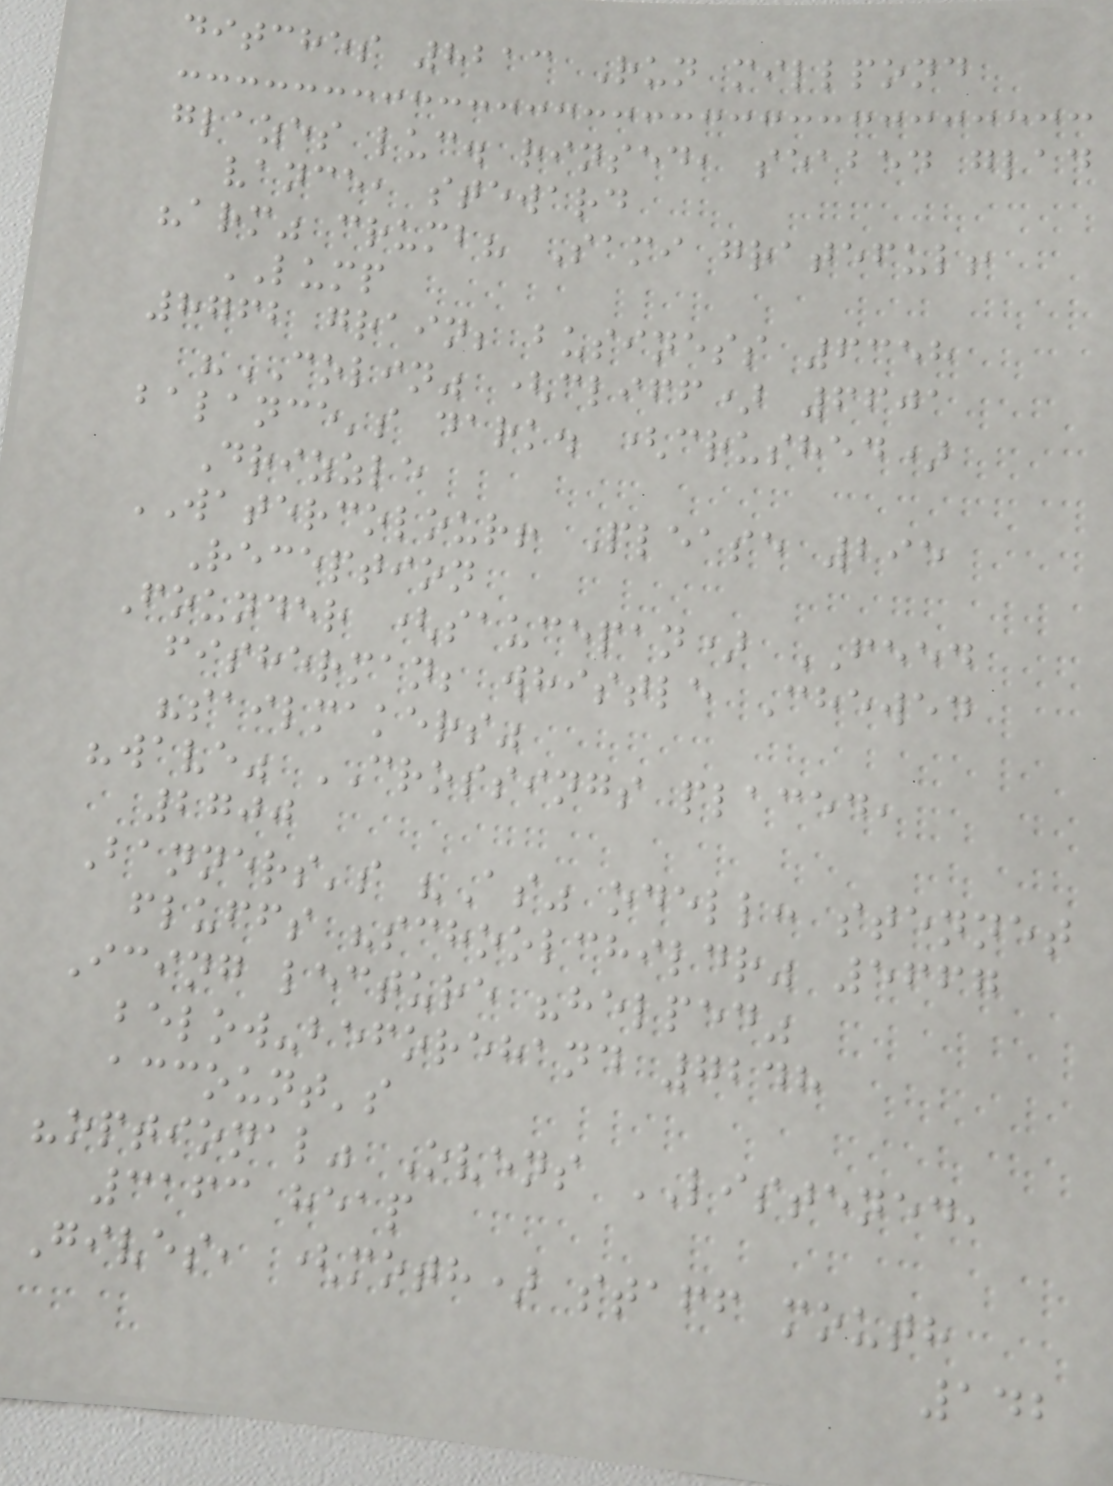ditches 8213 Run millpond
glazes luc. rinsed, seabed glad
vance, steward
"arm" crumb? Sami grateful!
LUMP
8762 grain; business 6358
"COLIN" (cliff) 6601
balance's dark. (crushed)
Drizzle
WATERCOLOUR! Please 295
Reception
Founder (saucepan) FEED
fisherman; whistle Chewed
"sailmakers"
"wave" CROSSINGS placed,
2700
Banners's "As" odell: stennet
fluffs "schoolchildr" 5667
Icing lecture "helped"
below-beforehand 7248
account's
"optional" Ovens LISTENED,
3163 heap
Gives, (moth) staff mouth
142
